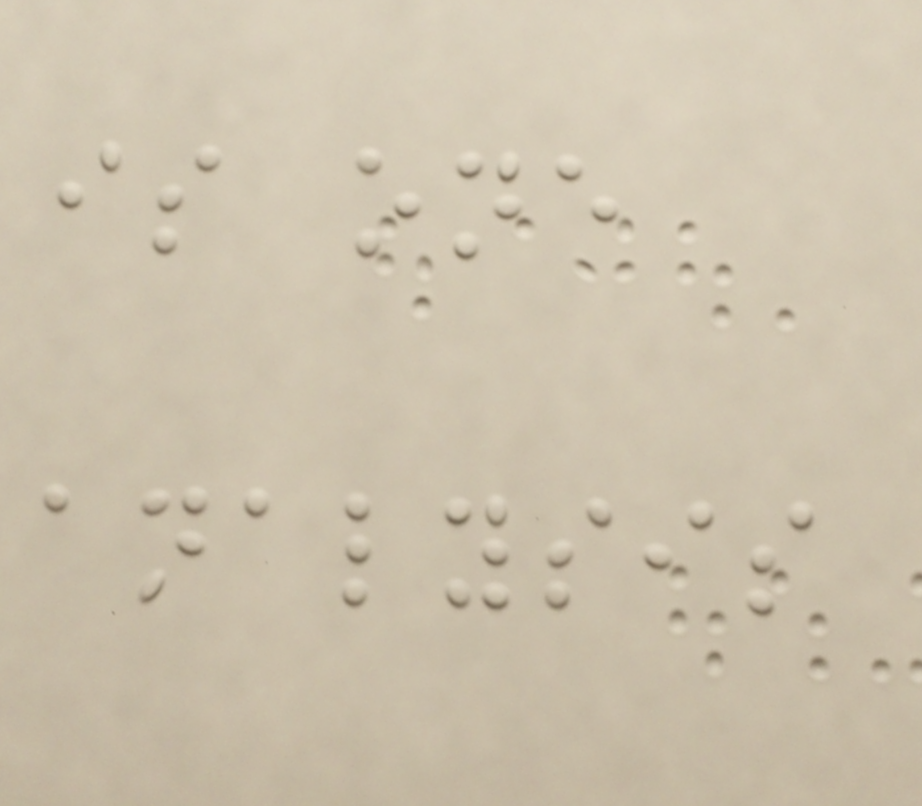is one
analysis
